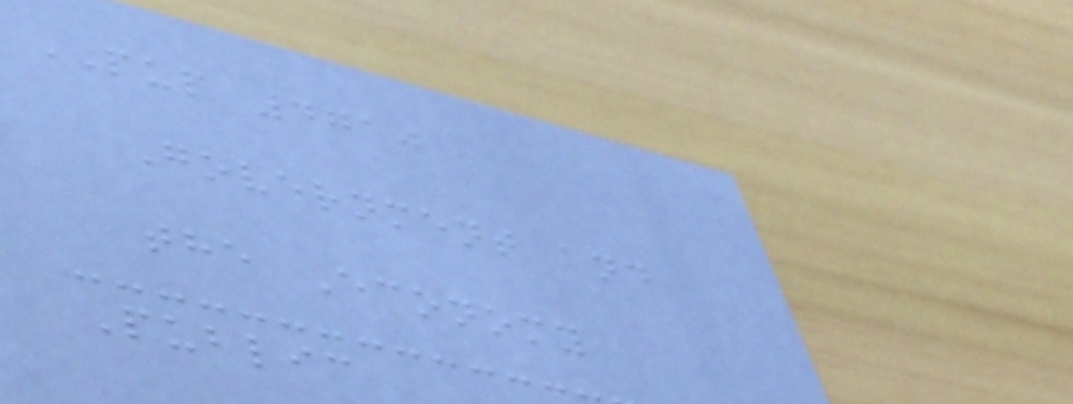PUP 4710
Government and
the Economy
Public
